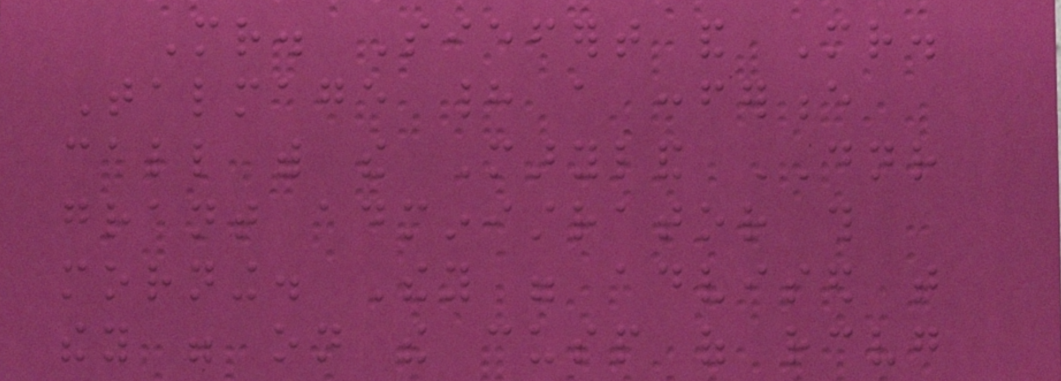Mr. Siefert and Mr.
Talmage had a conference
call with the Maryland DNR
grant administrator this
morning. They were advised that
they were on the cusp of receiving
